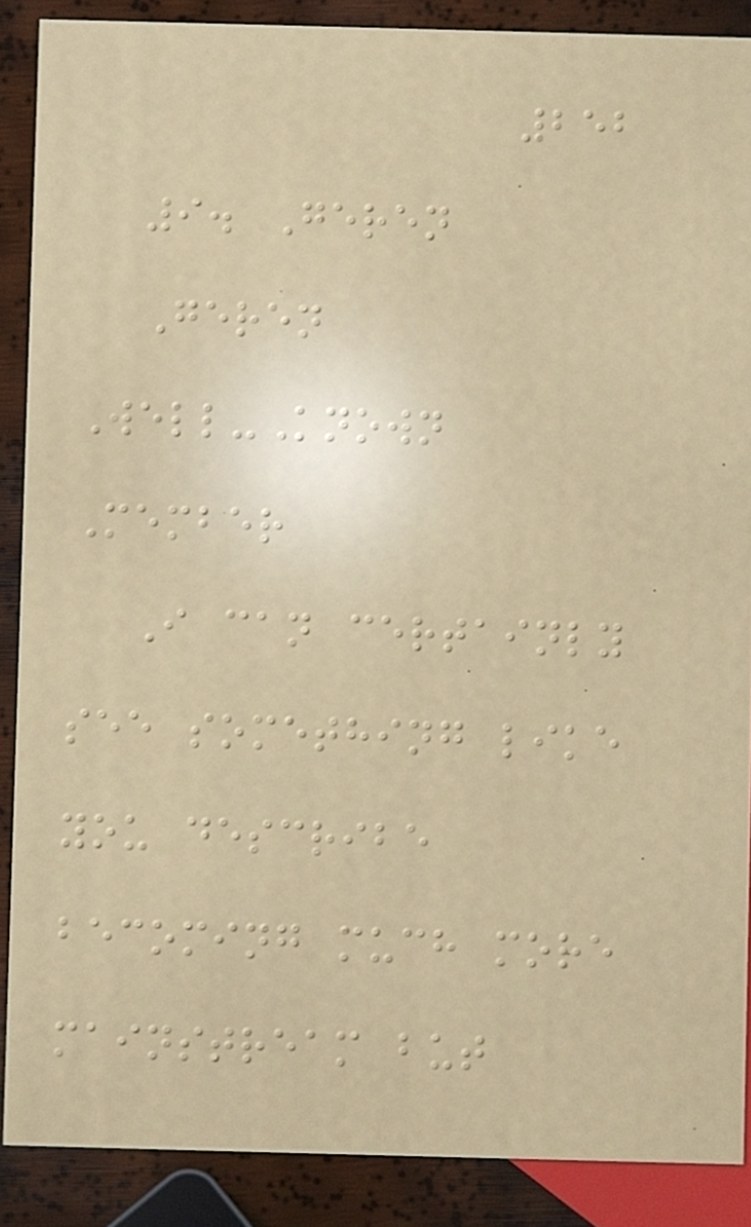252
9. Geren
Geren
Well-Known
Member
I can certainly
see something like
you describe
becoming much more
mainstream but
